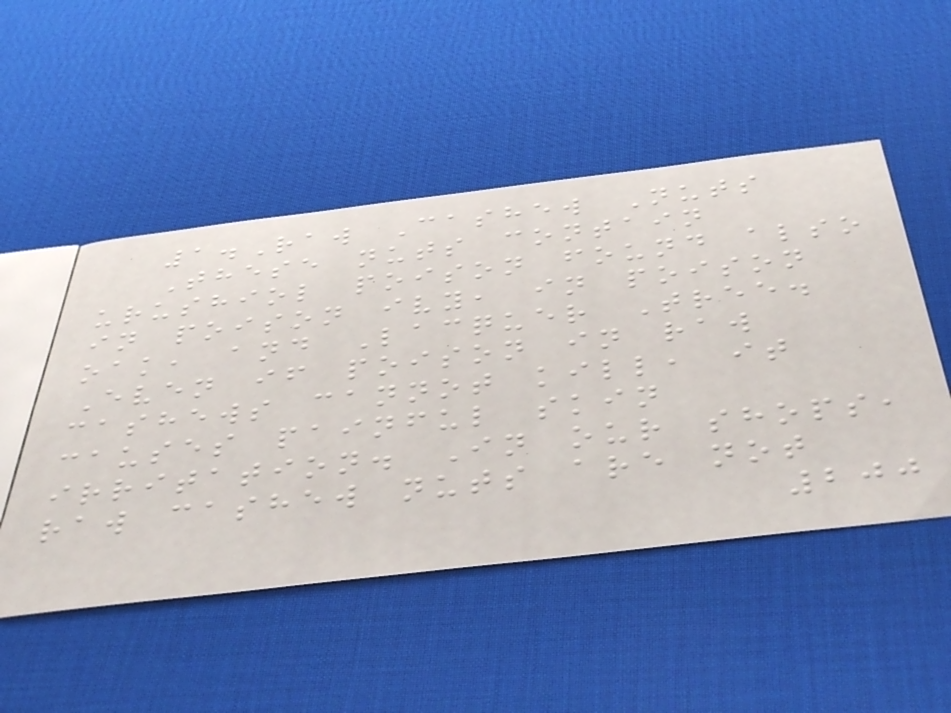1.Raw Cashew Nuts
These nuts contain
urushiol poison found also
in poison ivy, in poison
oak, and Lacquer Tree.
Even if poison in raw
cashews cannot kill, it
causes painful skin
irritation. In our shops,
raw cashew nuts are not
200
